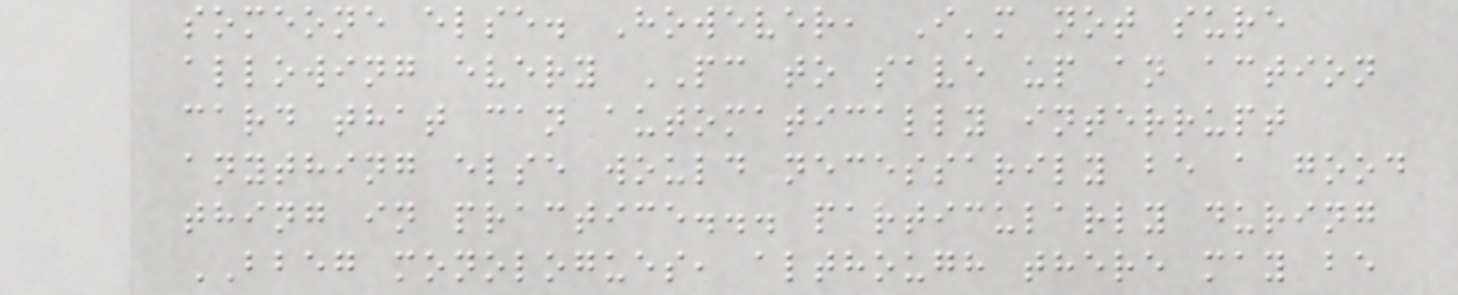someone else. However, I'm not sure
allowing every PC to save up an action
card that can automatically interrupt
anything else would necessarily be a good
thing in practice... particularly during
BBEG monologues, although there may be
